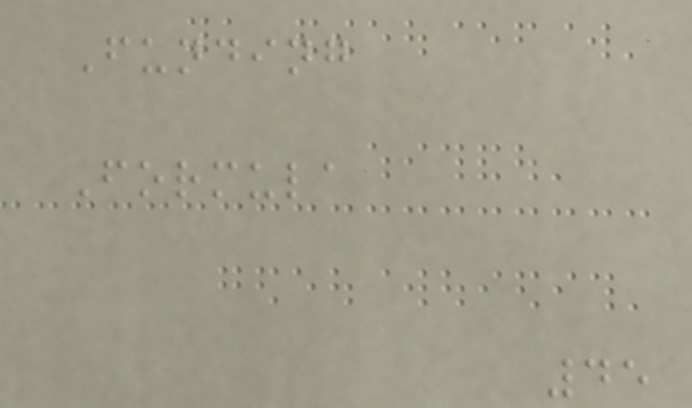Funding
Formula
45
